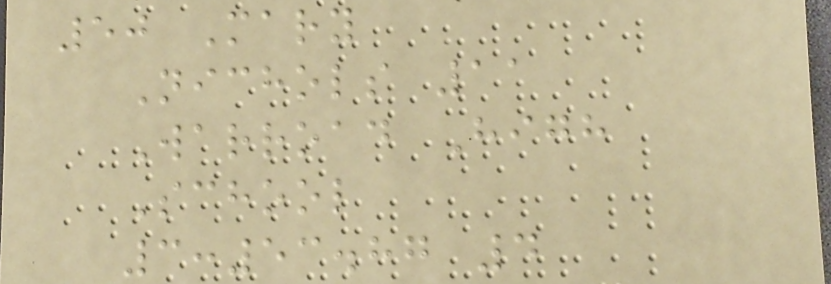50 Mary
Nichols 11
Warroad High
School
3:53.87 4
